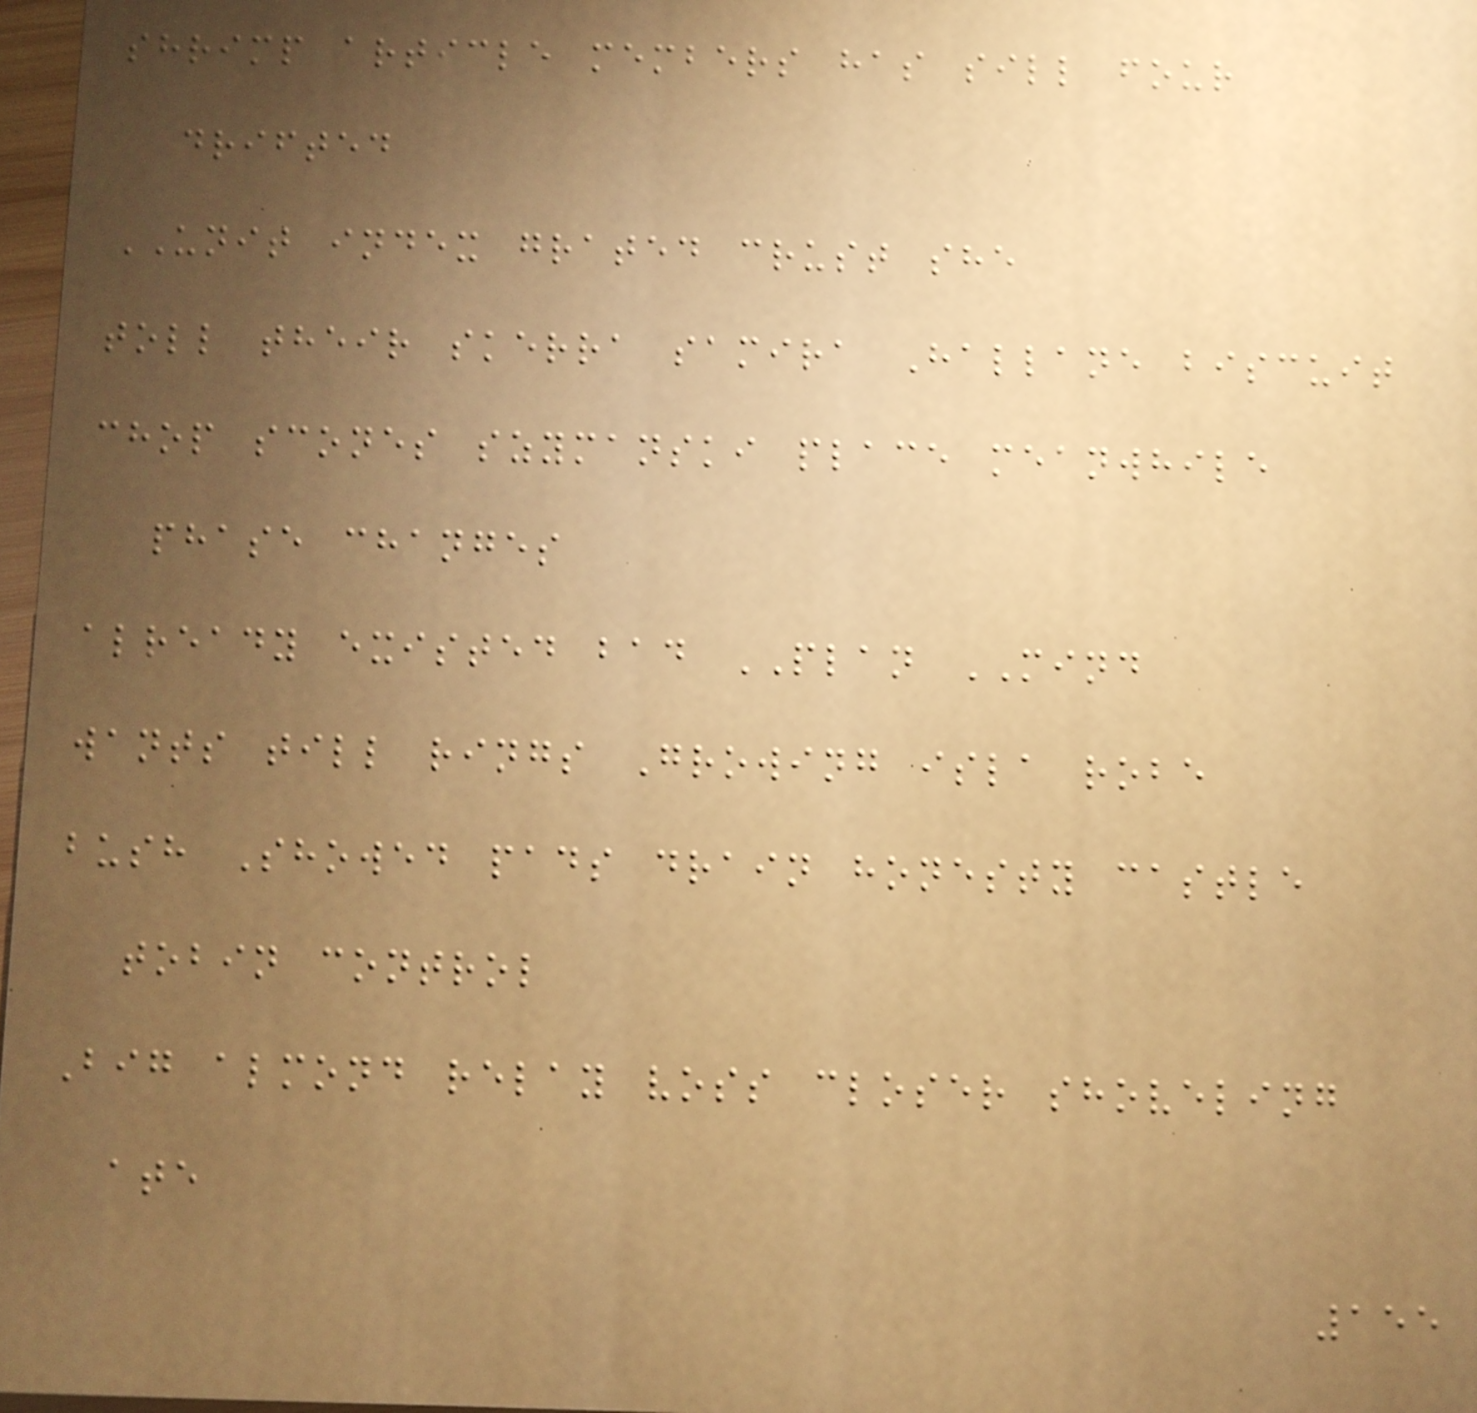shrimp article members has sill four
drifted
UNIT index grated crust she
toll their skerra samira Hallane biscuit
chop scones szymanski place meanwhile
phase changes
already existed bad PLAN MIND
wants till rings Growing isla robe
bush Showed pads drain honesty castle
tobin control
Big almond relay voss closer shoveling
ate
155
